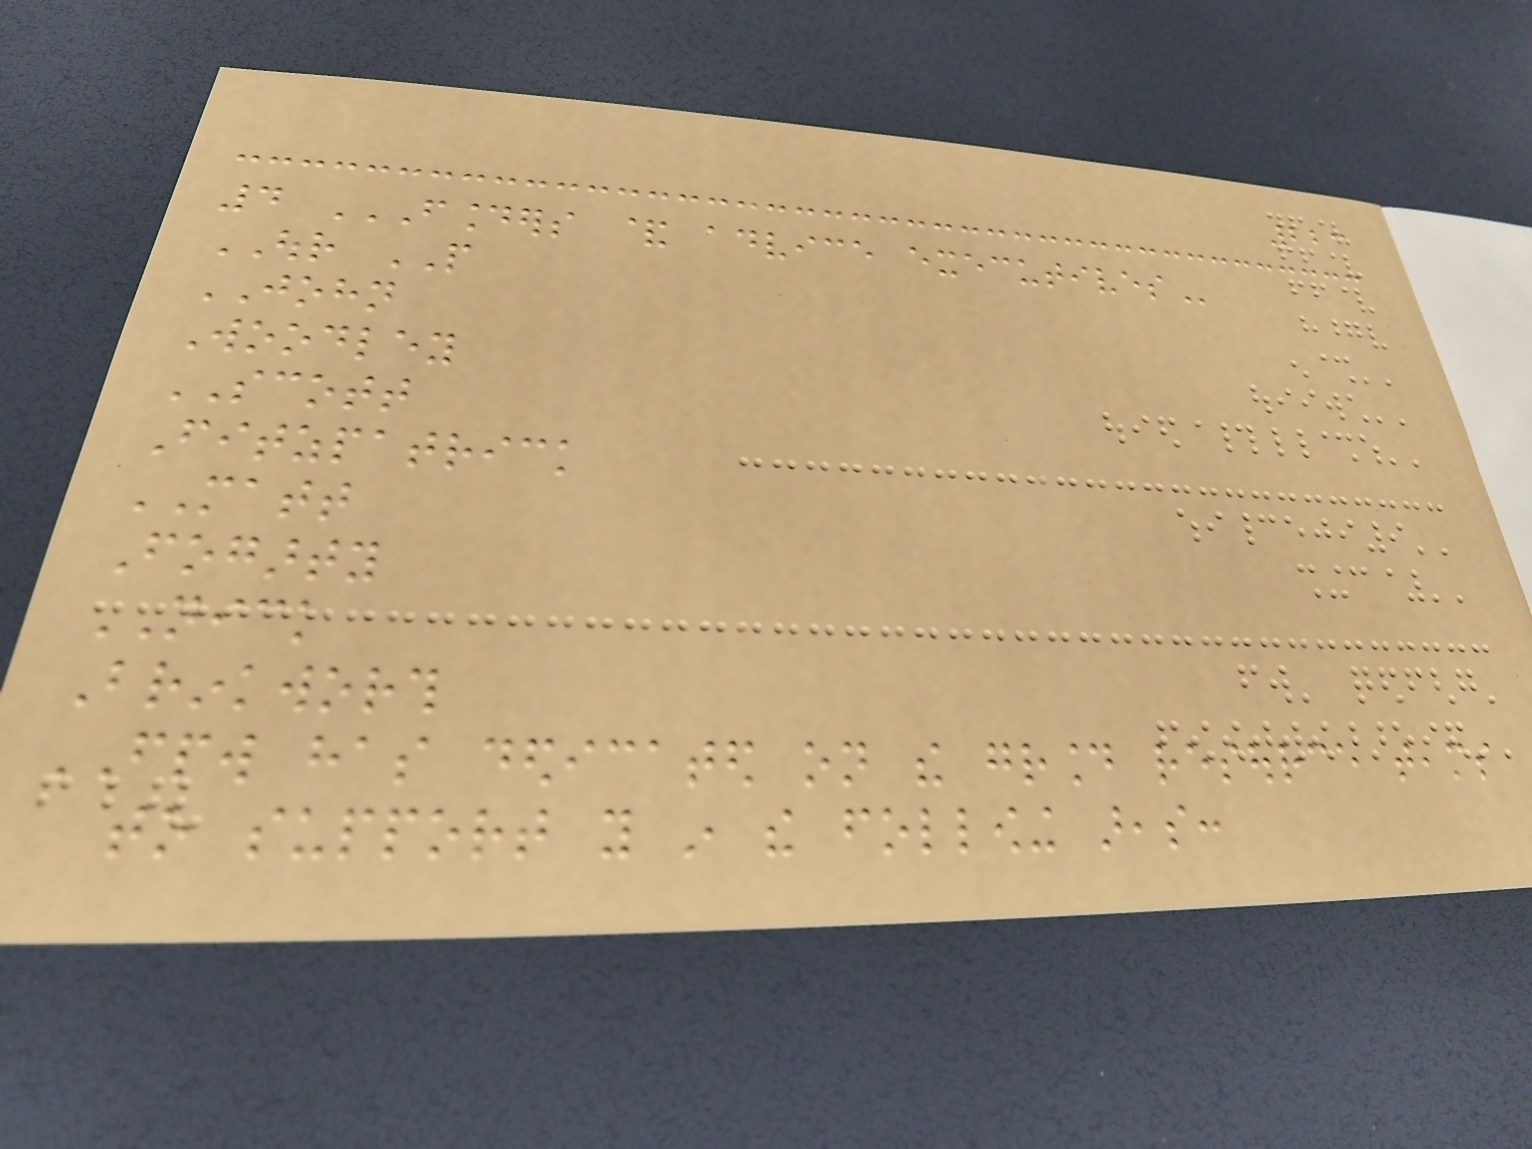223
4 FOUNDERS & ADVICE EXECUTIVES
OUR PEOPLE
JOHN
Woodley
SCOTT
Fitzpatrick
MATT
Fogarty
NICK
Brinkworth
FPW has dedicated on the ground resource teams
to support you in the following areas:
